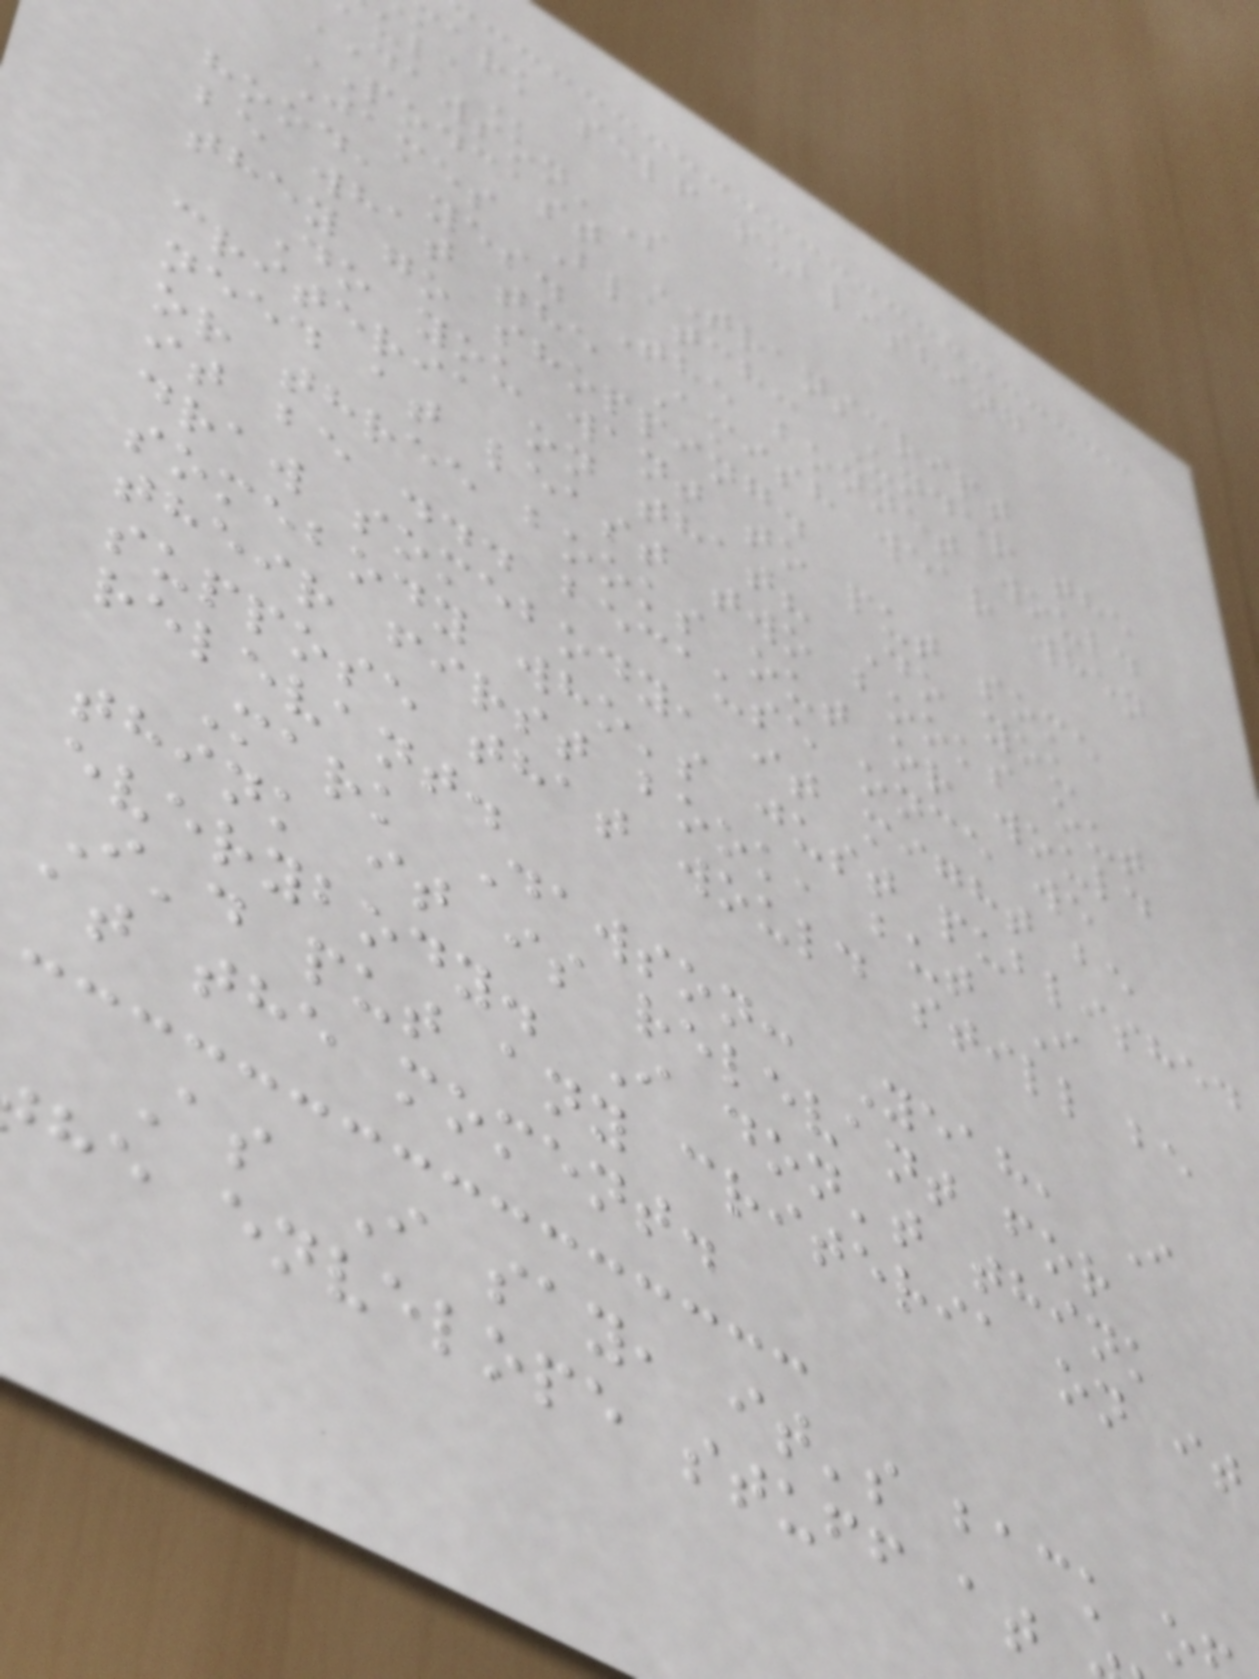ark self publishing
PODCAST TRANSCRIPT
James Blatch: Under the
hood, yes. The bonnet would
be what the Amish wear when
they go shopping.
Do you want to put some
criteria on that? Do you
need at least two books out
or three books out or would
it be ... because once we
draw somebody, it might be
somebody who's just published
their first book, but I
suppose that would still be
relevant.
Mark Dawson: Yeah, I
think it is relevant for
everybody. I don't think
I'd put any criteria on it
at the moment.
As I say, it's back o
he envelope stuff at
